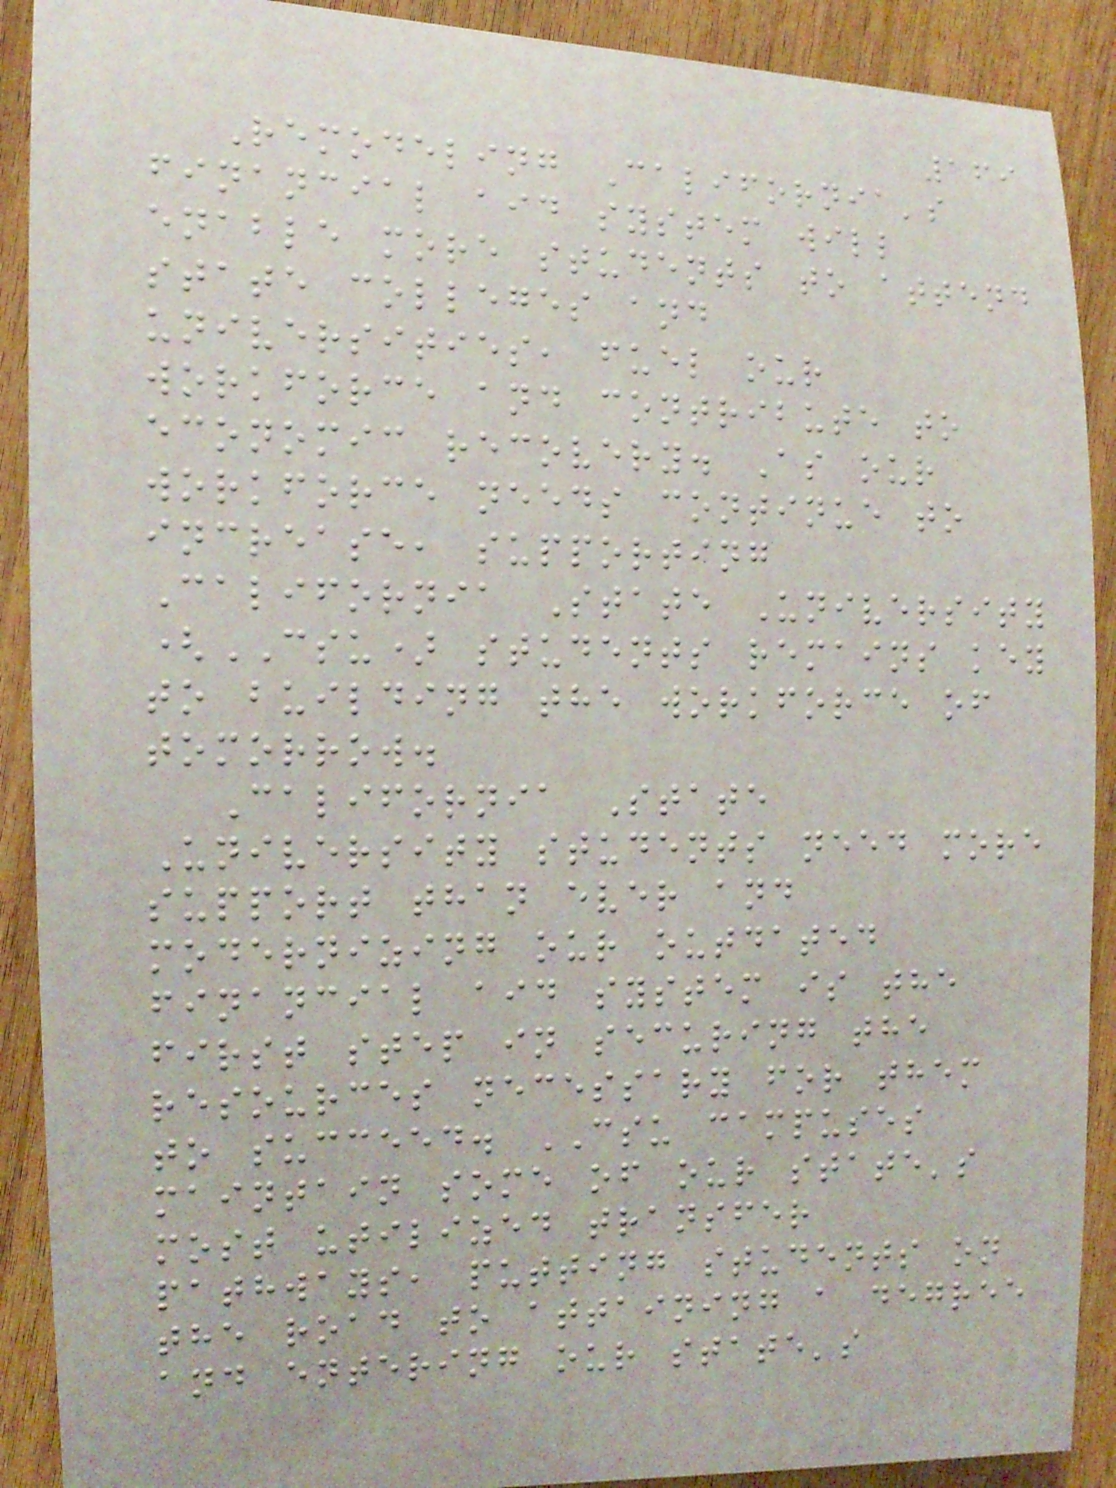169
Remodeling California's
financial aid system will
enable more students to attend
state colleges and
universities, fuel our
workforce and contribute to
economic recovery. As our
workforce needs continue to
increase, supporting
California State University
(CSU) students remains key
to building the workforce of
tomorrow.
California State
University students need more
support than ever and
modernizing our outdated
financial aid system is the
first step in securing the
resources necessary for them
to succeed. CSU campuses
maintain some of our state's
most utilized transfer
pathways, putting students on
the road to attaining a degree
and entering our state's
